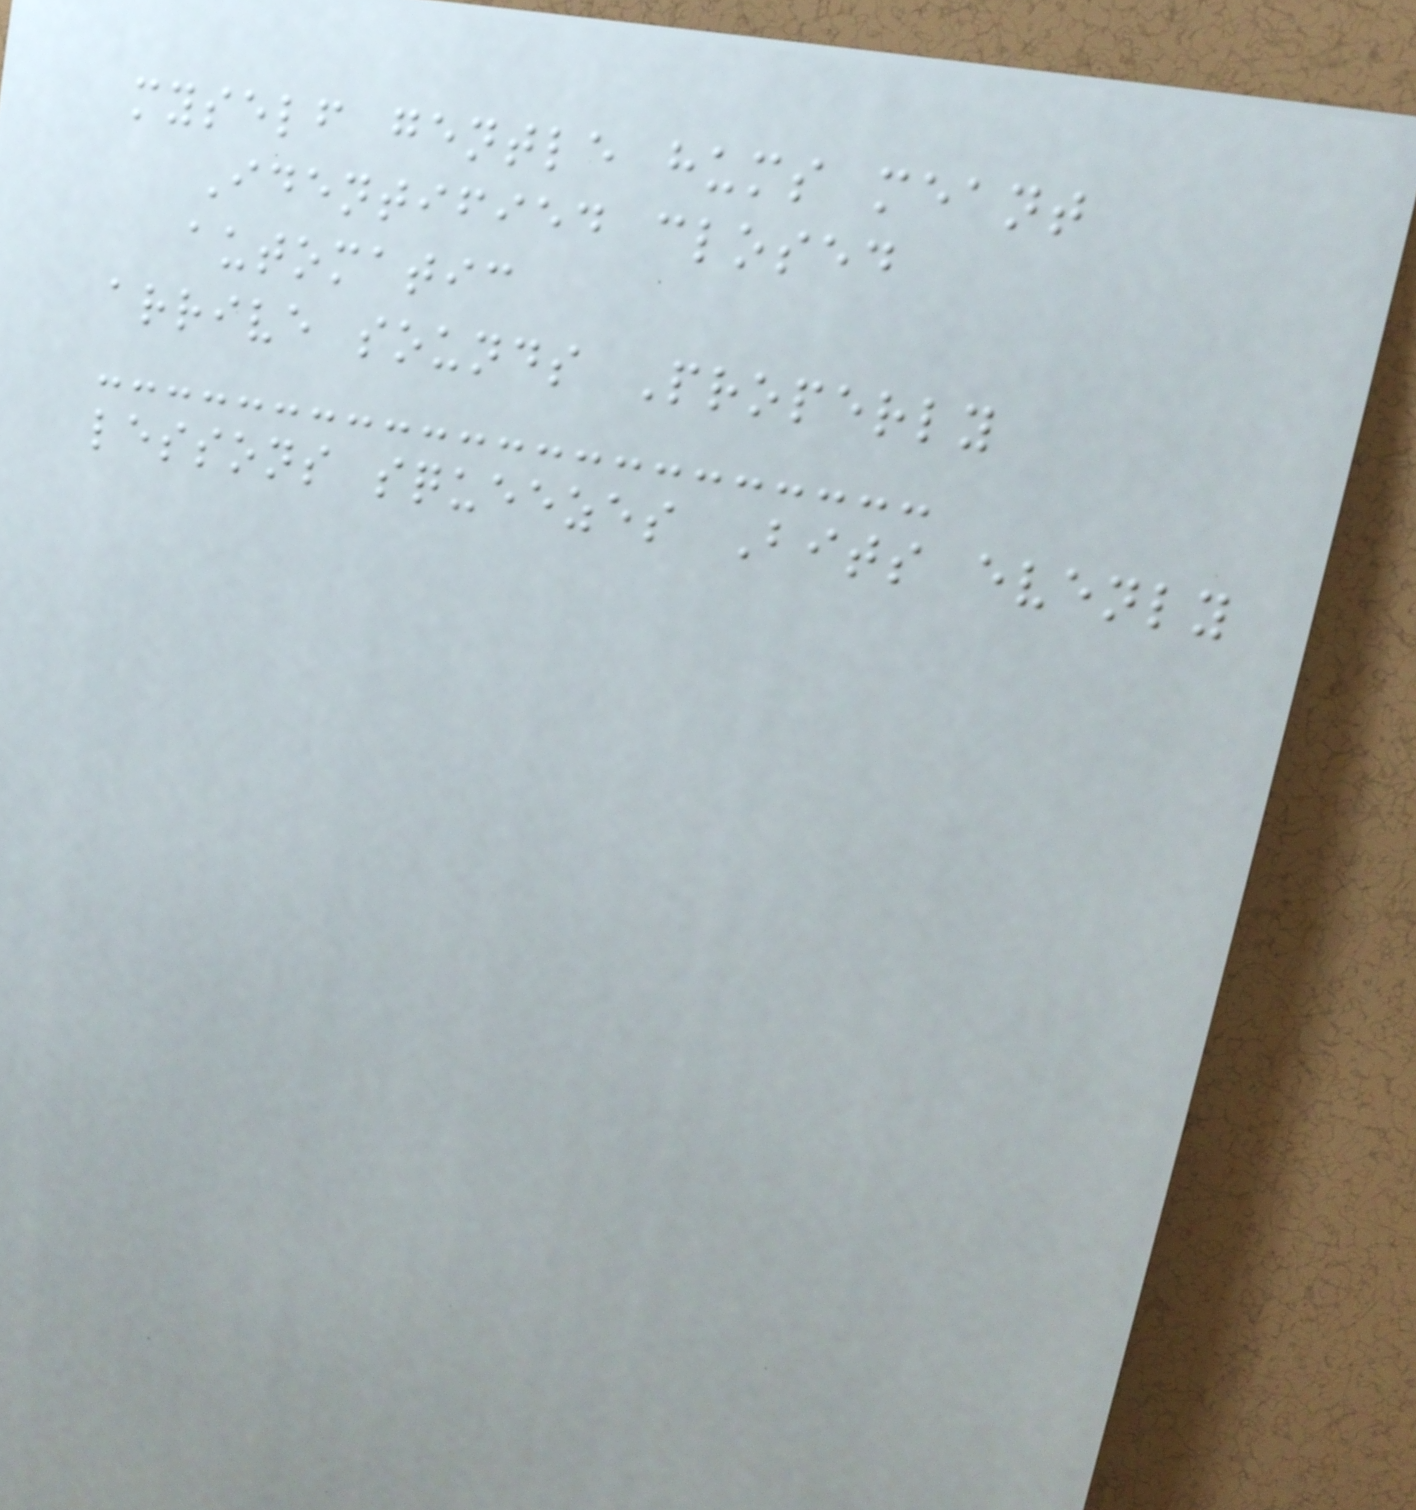myself gentle hums meant
Identified closed
automatic
arrive sounds Properly
lessons squeezes Bits evenly
